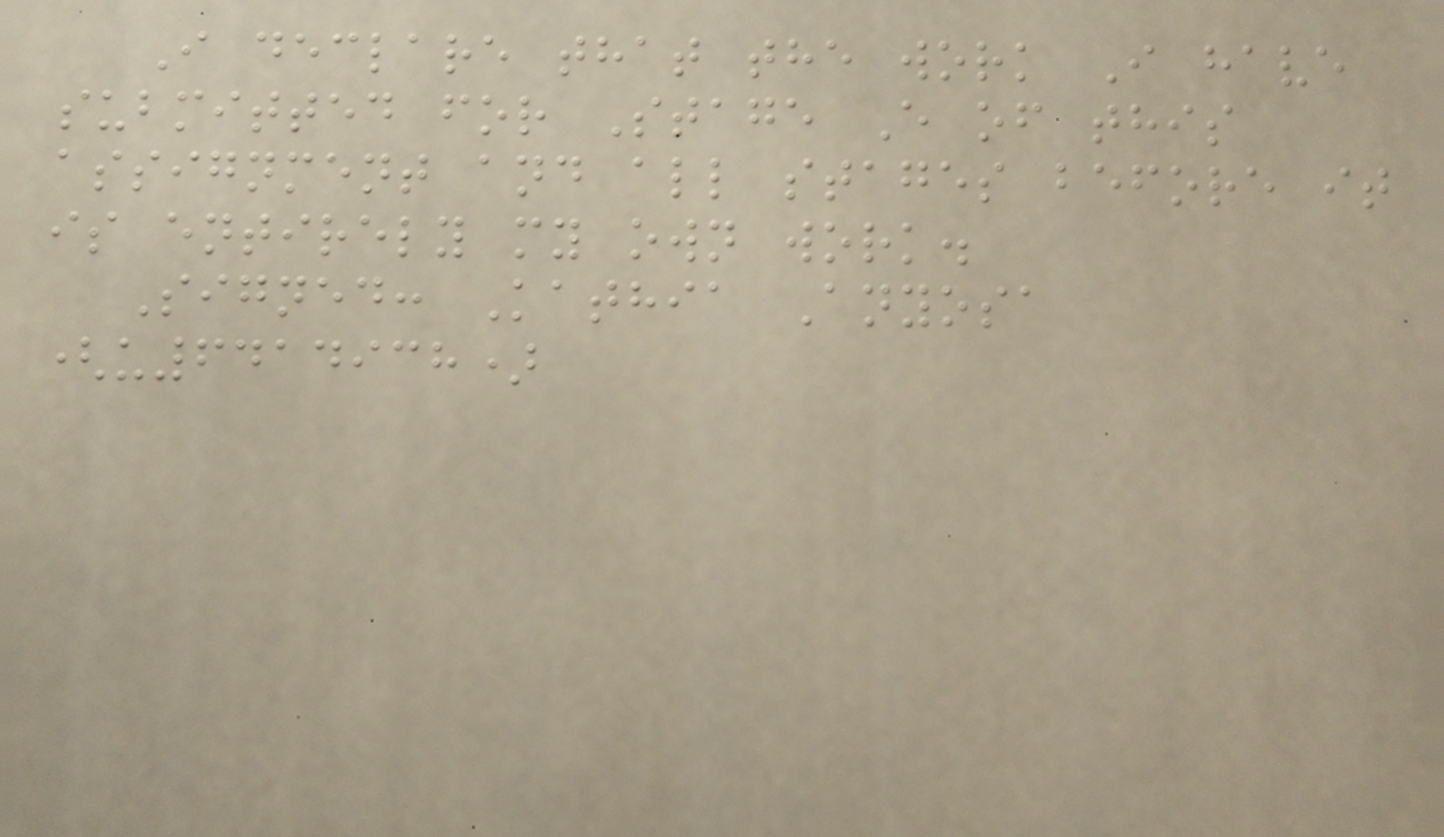I declare that the work I have
submitted for Stage E of this
assignment and all stages before it
is entirely my own work.
Signed: Kathia Anyosa
(u6414938)
